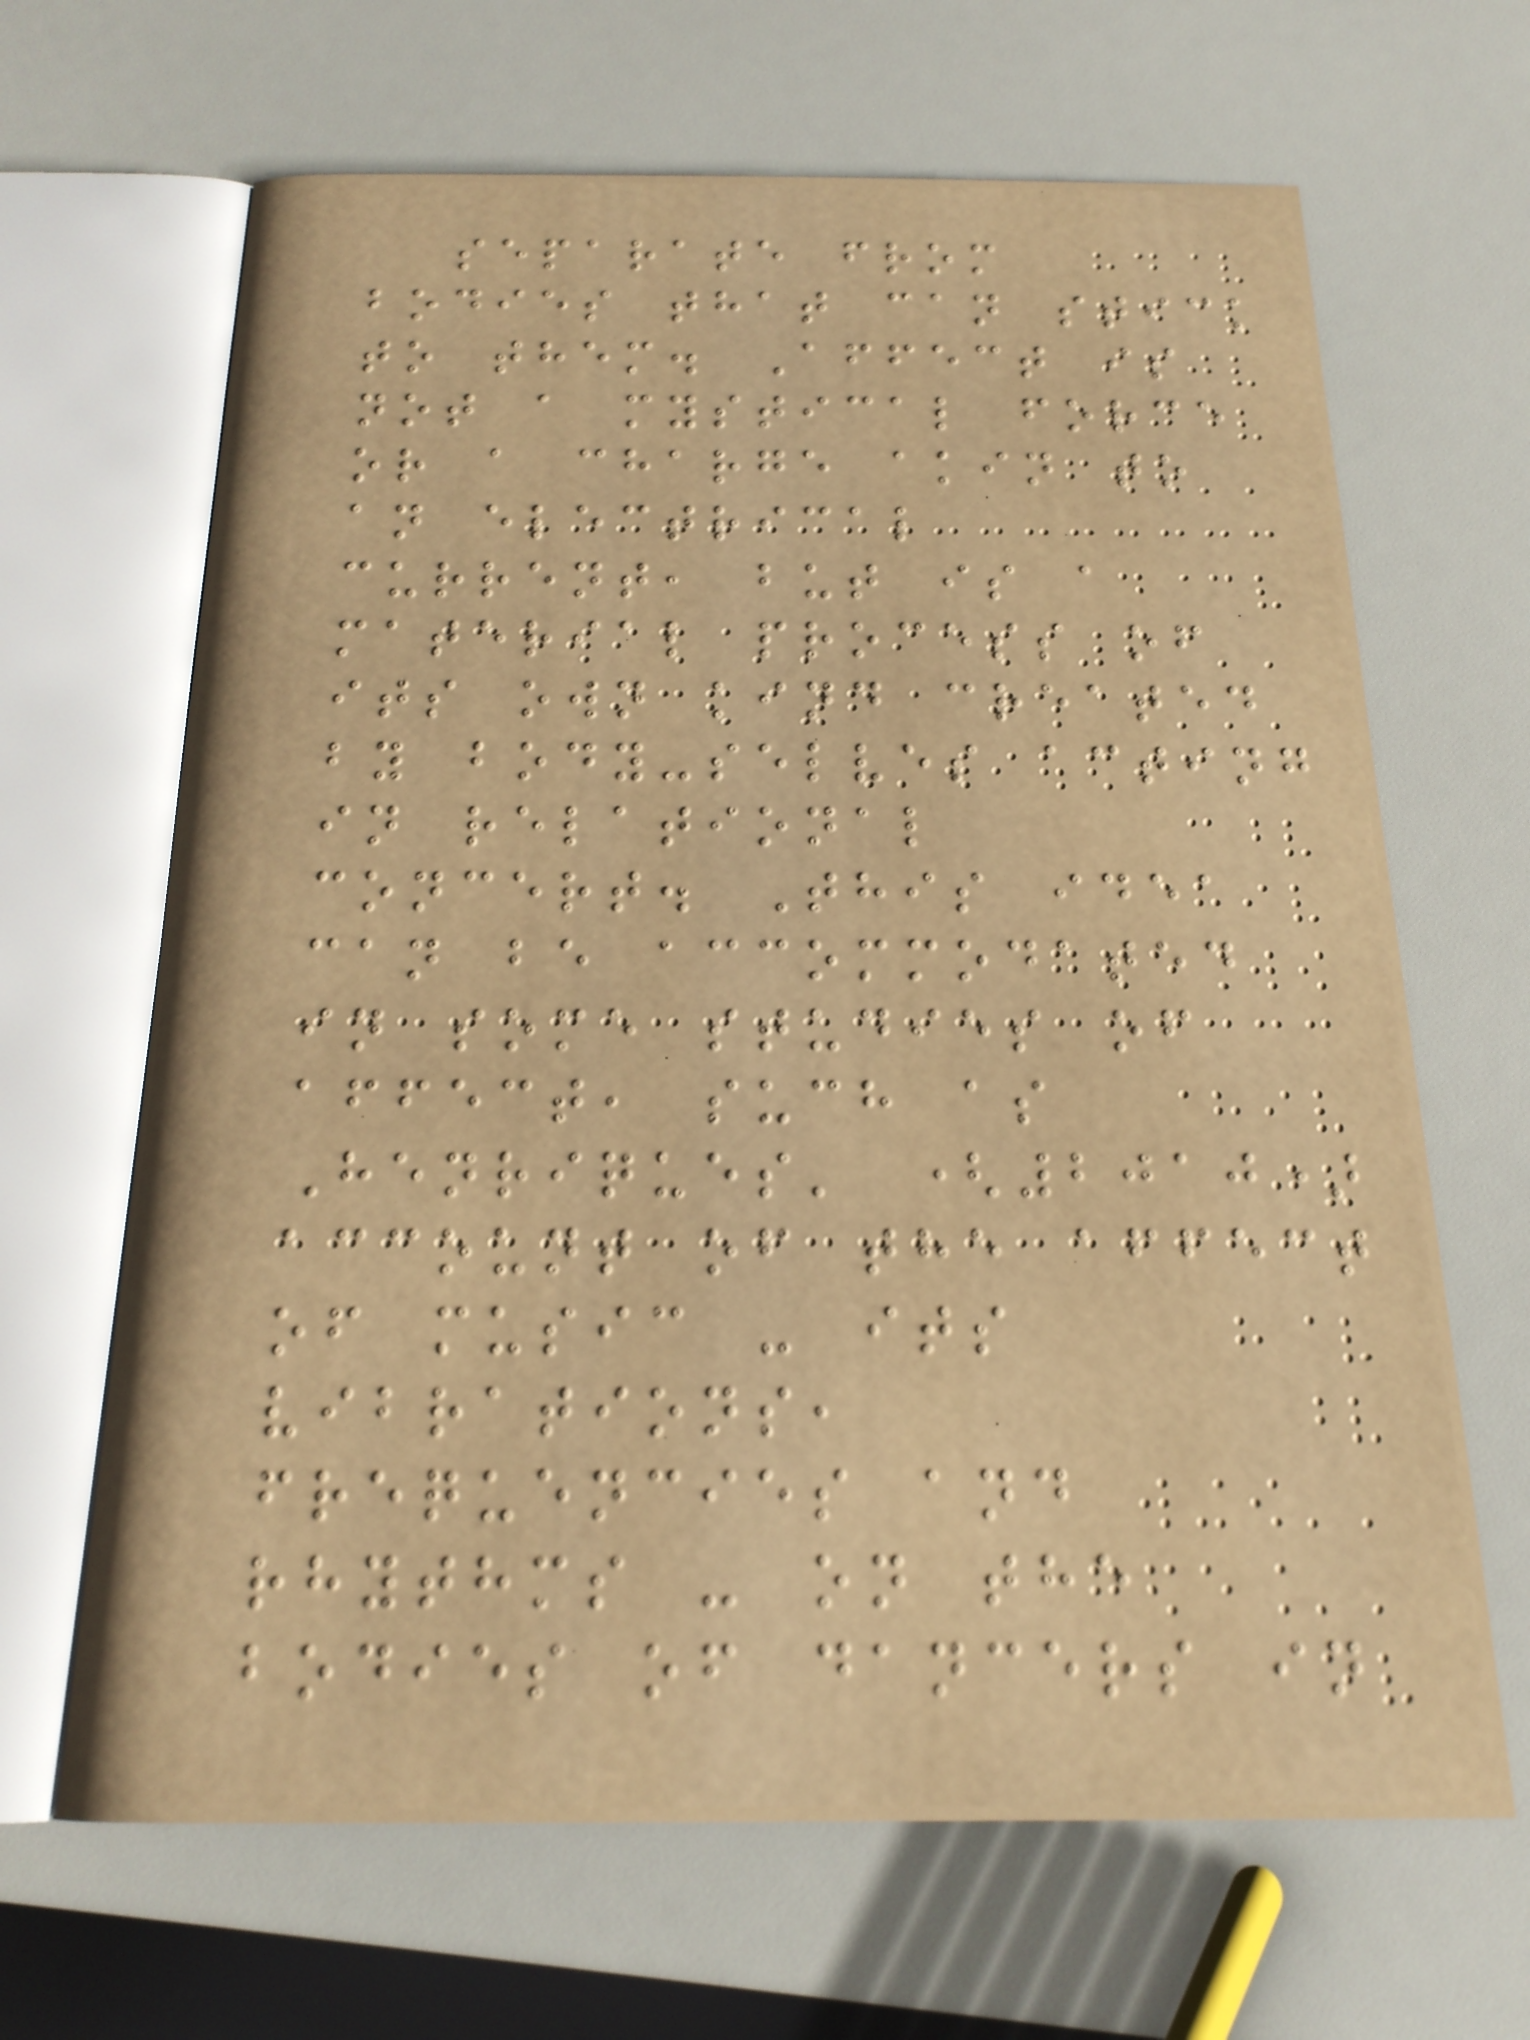separate from
bodies that can stick
to them. Affect is
not a mystical force
or a charge akin to
an electrical
current, but is a
material process of
its own kind created
by body-selves acting
in relational
concert. This idea
can be accommodated
in some studies of
affect, such as
Henriques' (2010)
account of the affect
of music - its
vibrations,
frequencies and
rhythms - on the
bodies of dancers in
